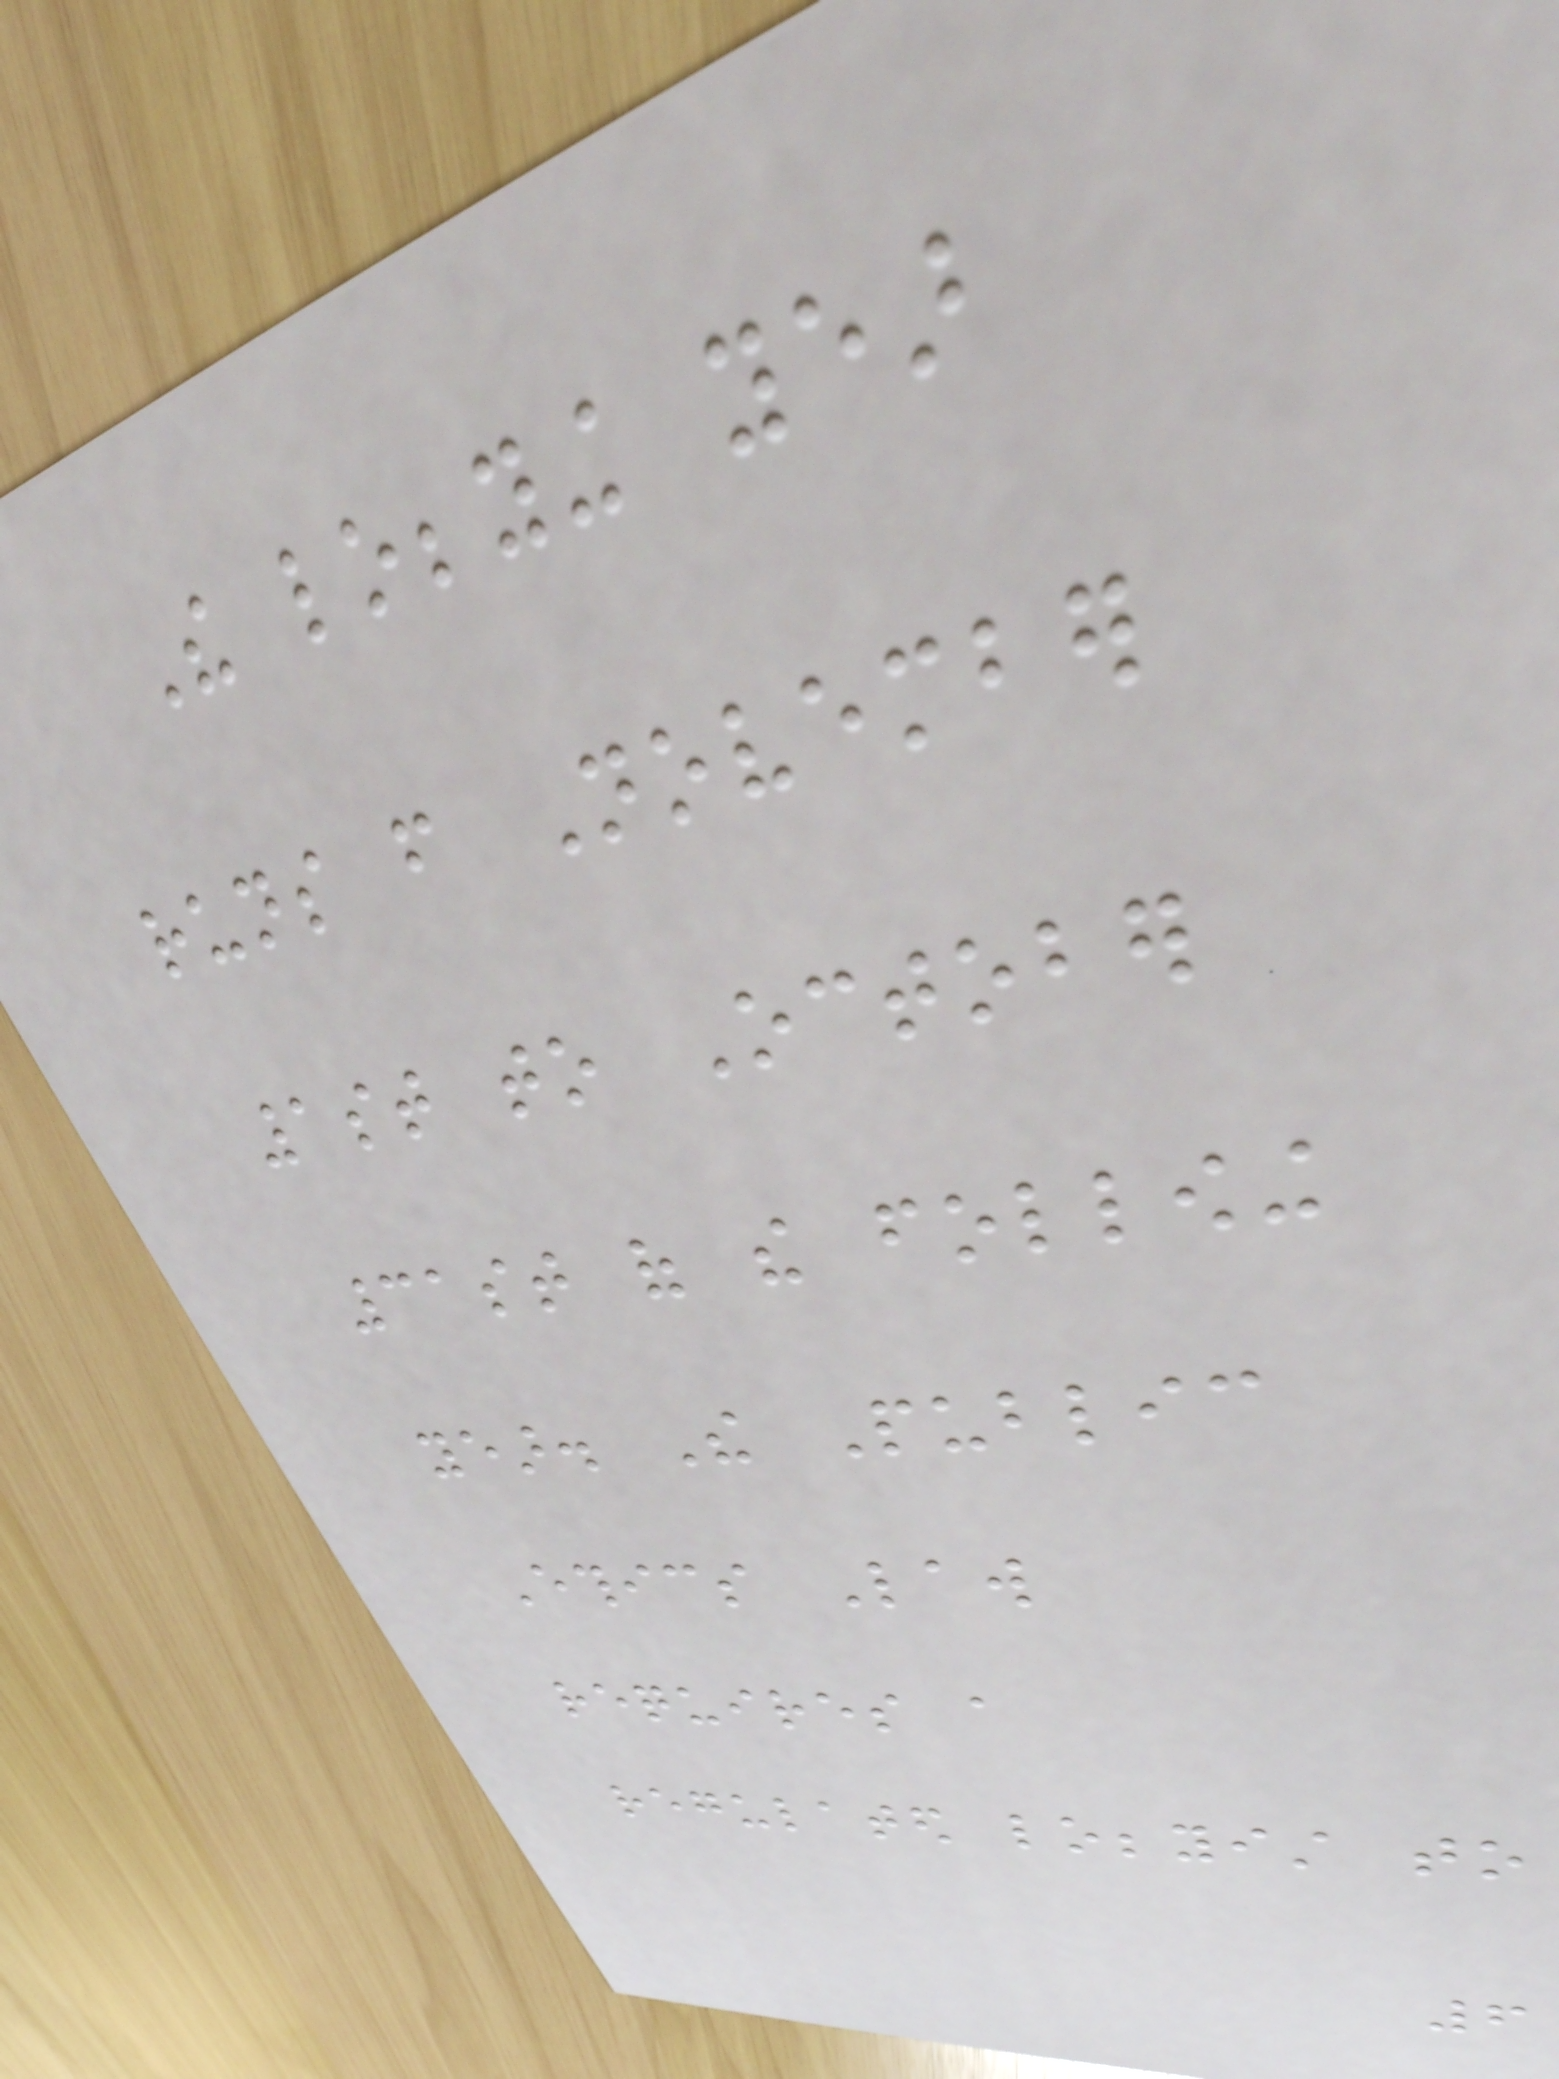The lobbying year
runs from November
1st to October
31st of the following
year. The Public
Ethics Law
requires a
regulated lobbyist to
6
